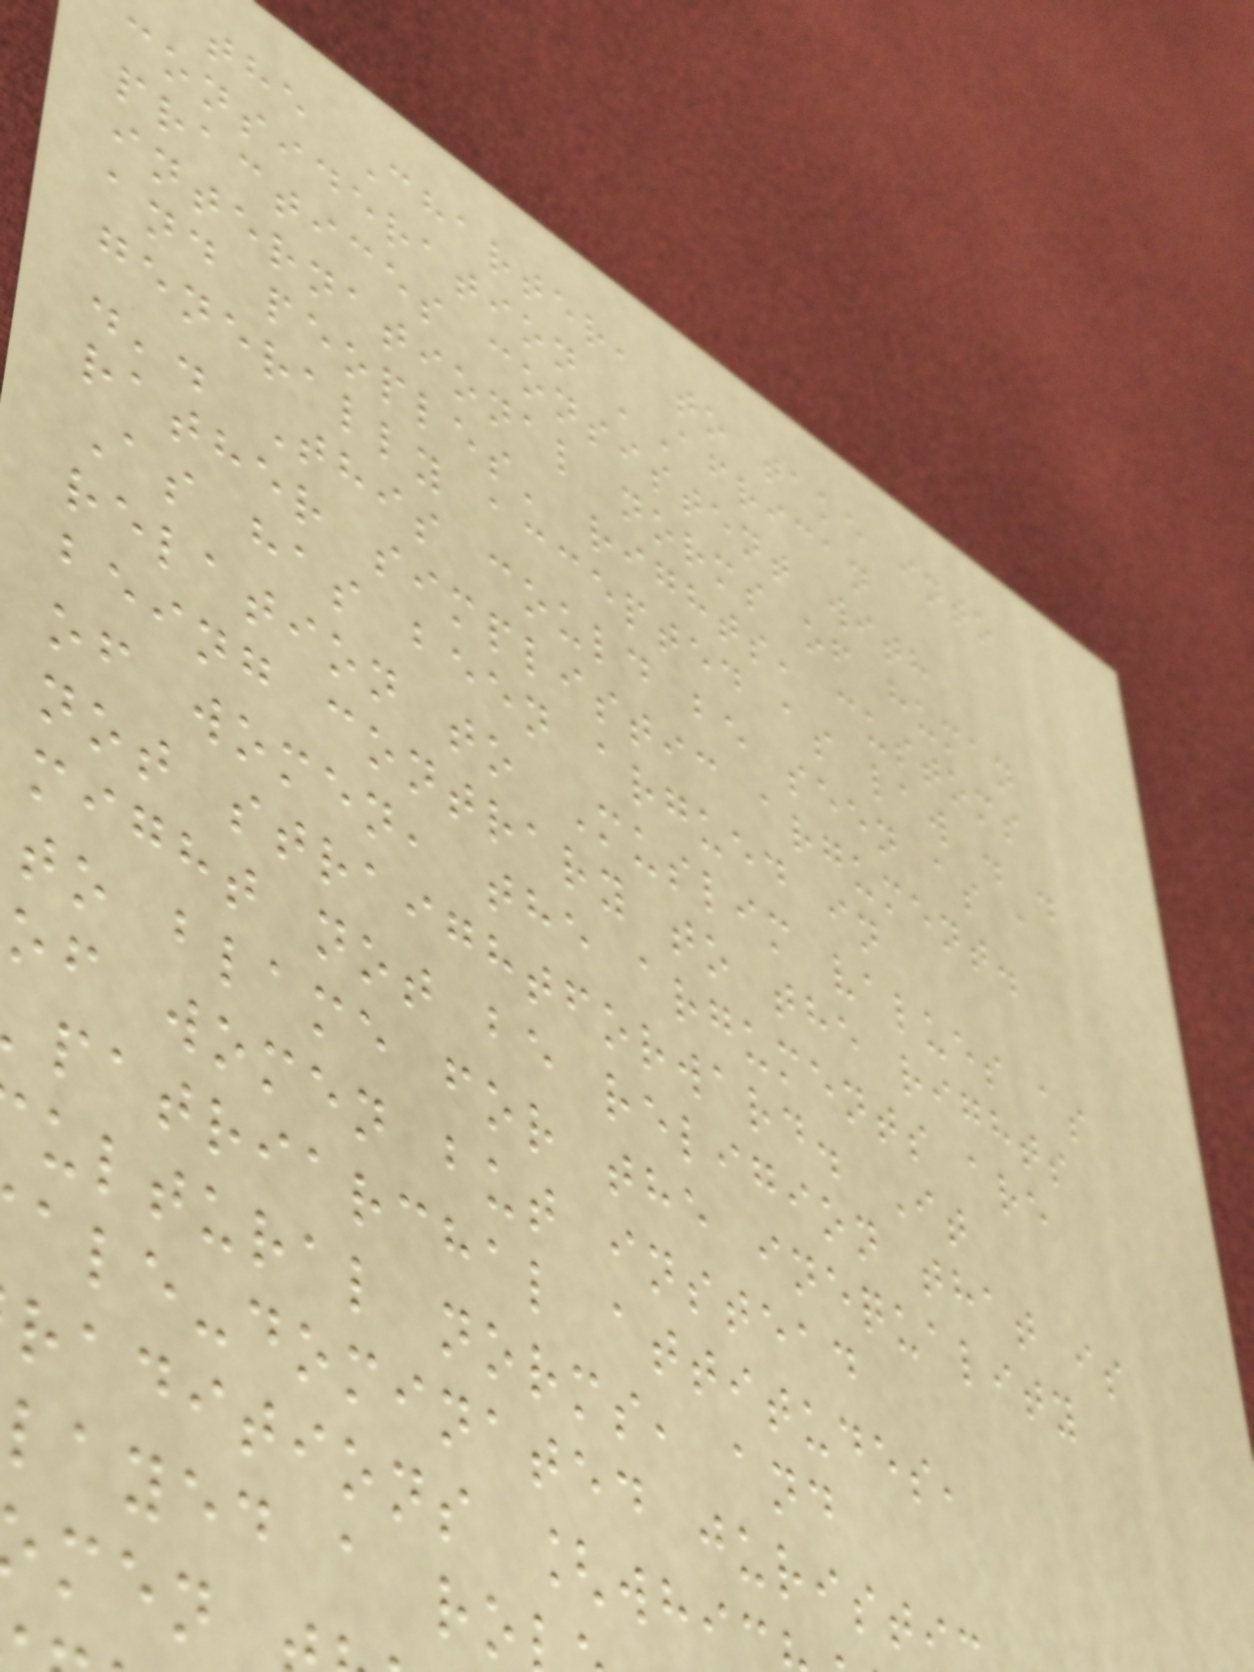the Charter, to take into
consideration 'African
practices consistent with
international norms of human
and peoples' rights, customs
generally accepted as law . .
.'. This could be seen as a
rather simplistic argument.
As has been argued in
relation to Muslim values as
being contrary to the rights
of women, the arguments are
not straightforward. It
might not be religion that is
to blame for the inequality
of women but instead
patriarchal attitudes,
ultural norms, and
ale-dominated juristi
raditions [whi
layed a ro
